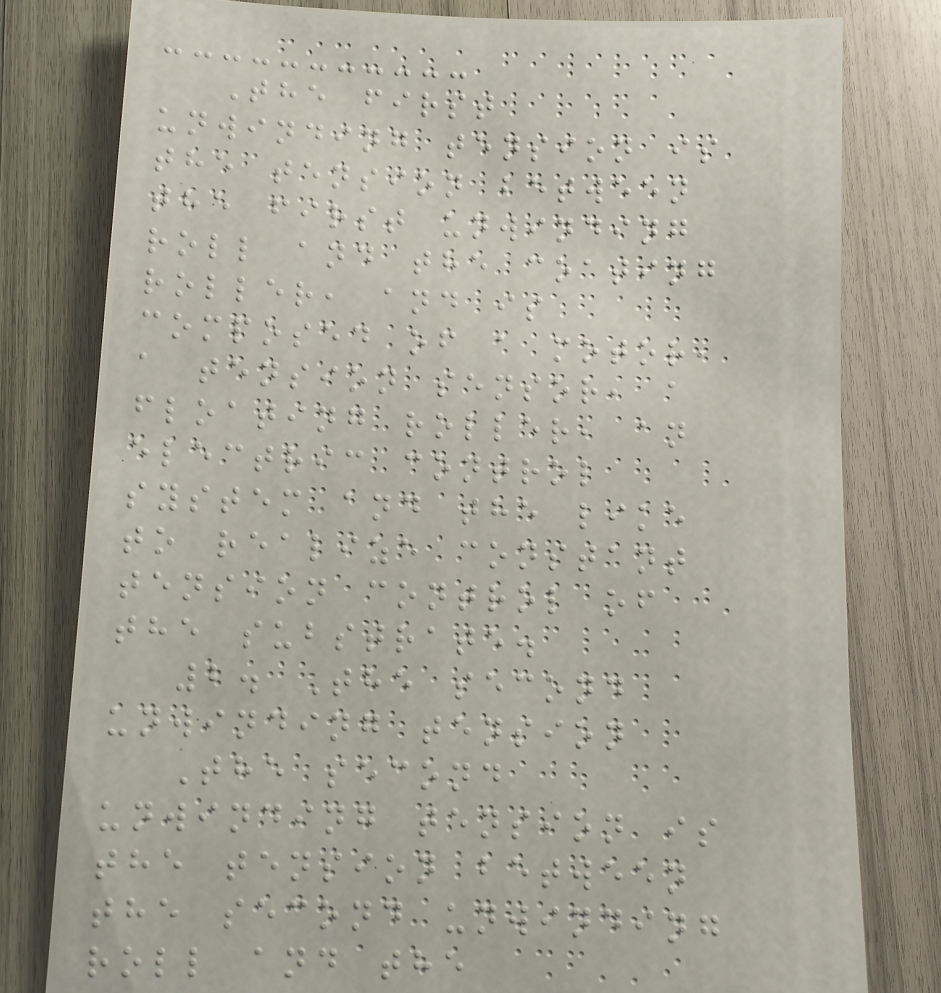The first
unwinding tension is
the tension between
the first unwinding
roll and the coating
roller, and is
composed of a motor,
a tension sensor, a
floating roller, an
electric control
system and the like
to realize constant
tension control of
the substrate.
2. The second
unwinding tension
The second
unwinding tension is
the tension between
the second unwinding
roll and the
